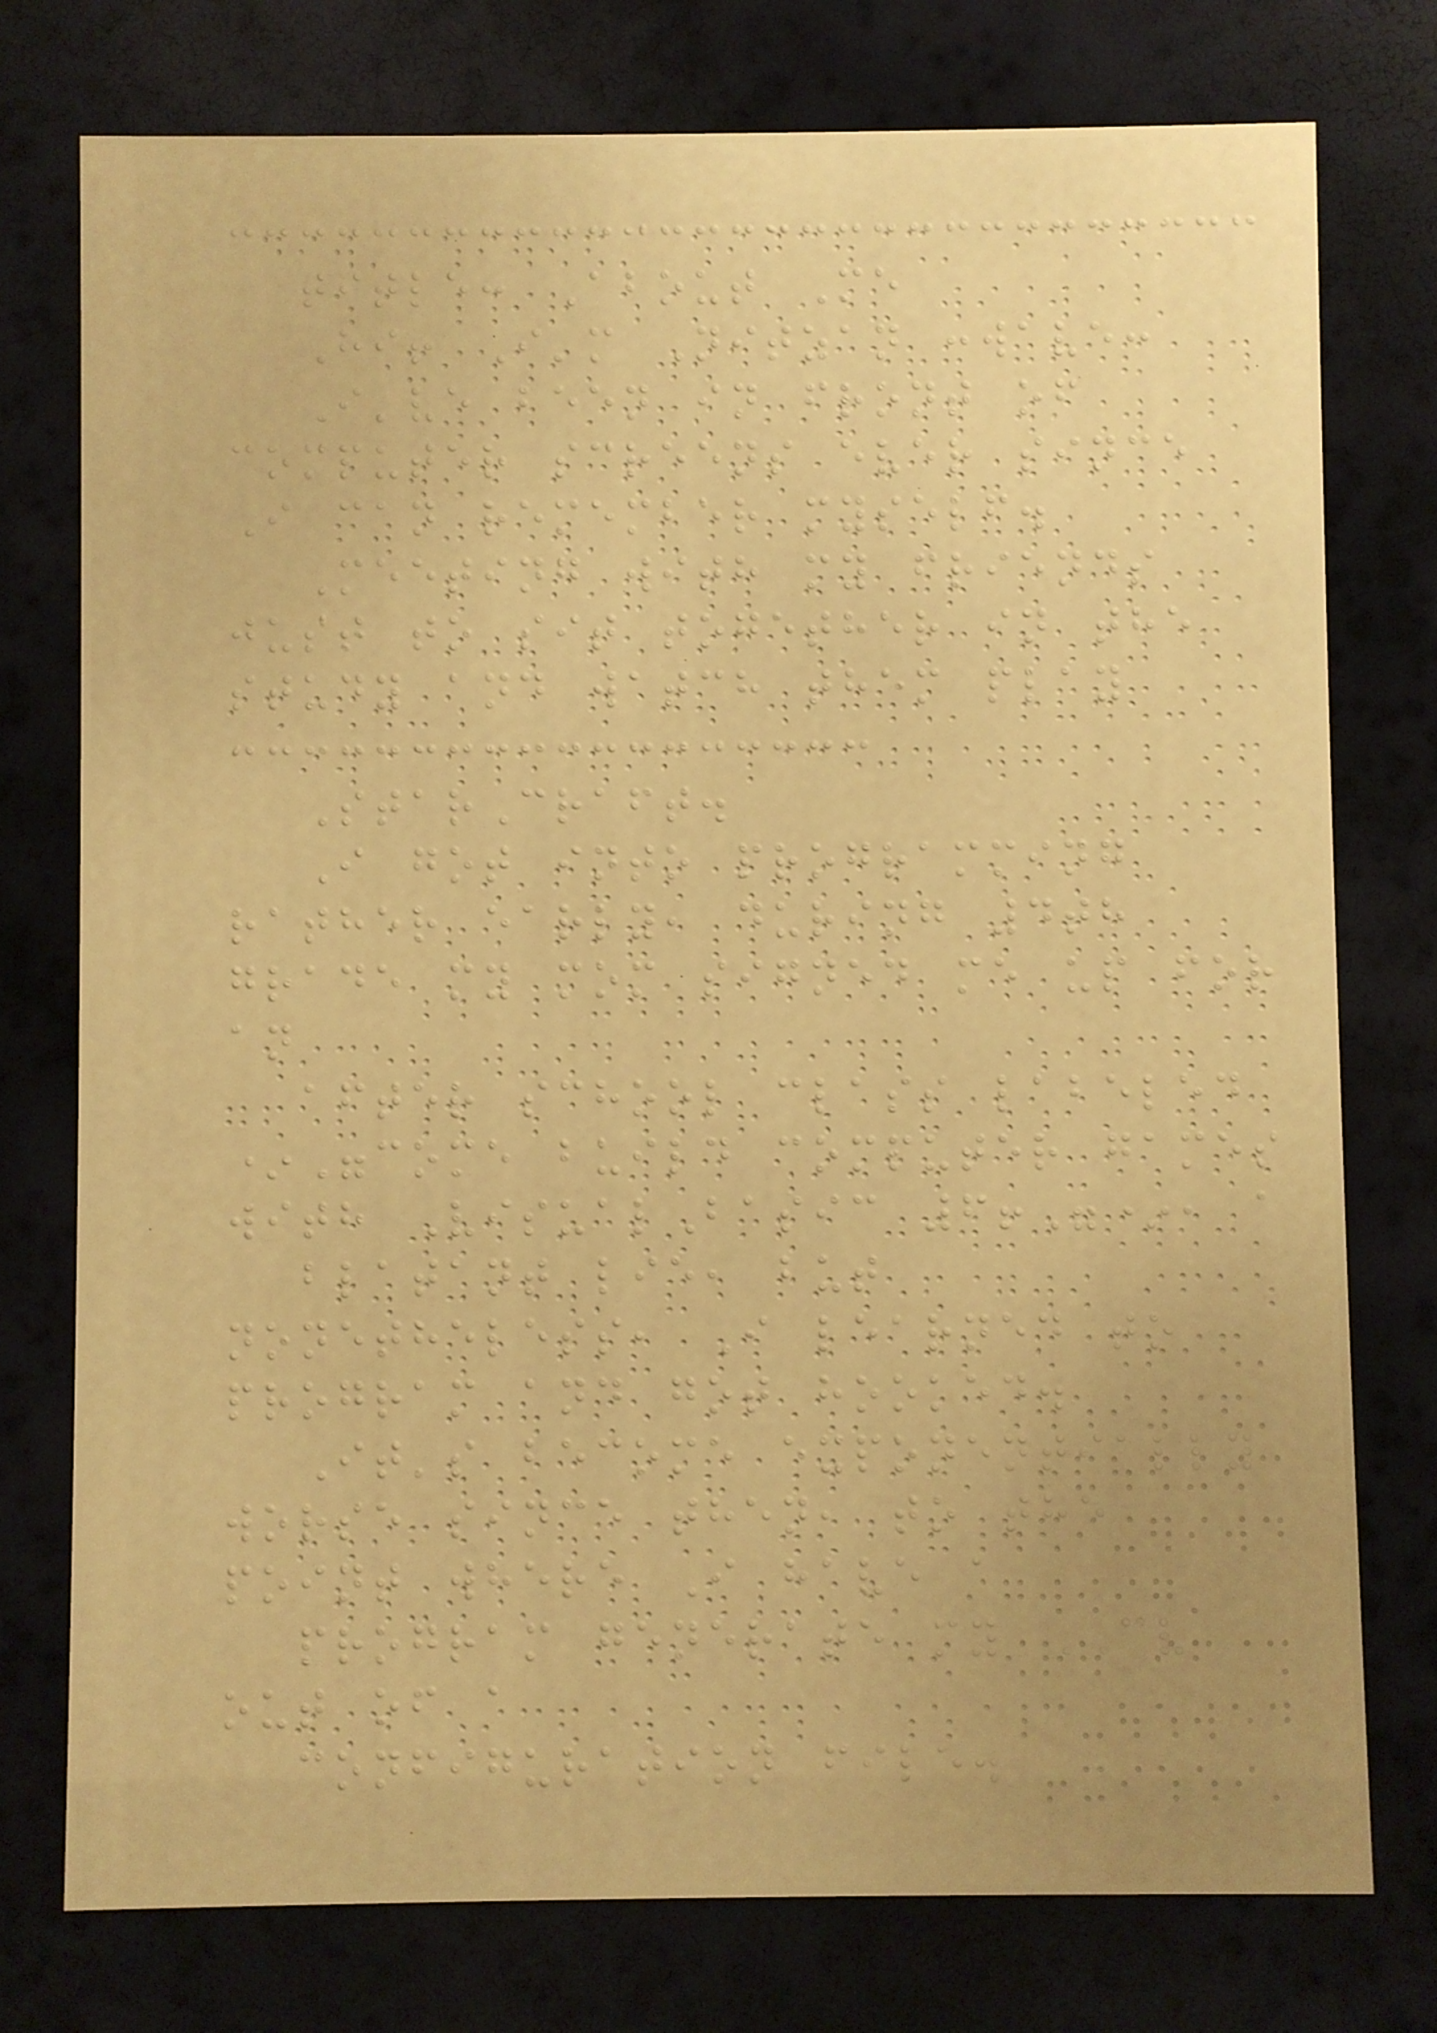title: About Me
Hi! I'm Nitzan :wave:
I've been in front of
computer screens ever since
I can remember myself.
Meeting with my friends
just to sit together in the
study and watch them play
StarCraft.
I got into programming
rather early, during 4th
grade my mom signed me up for
an
after school class labeled
*"come build computer games
with VisualBasic 6!"*, a
blatant lie, but
nonetheless, I learned to
program and got hooked.
It's become exponentially
worse since then, to the
point where I have a
program generate my CV
out of a
configuration file.
